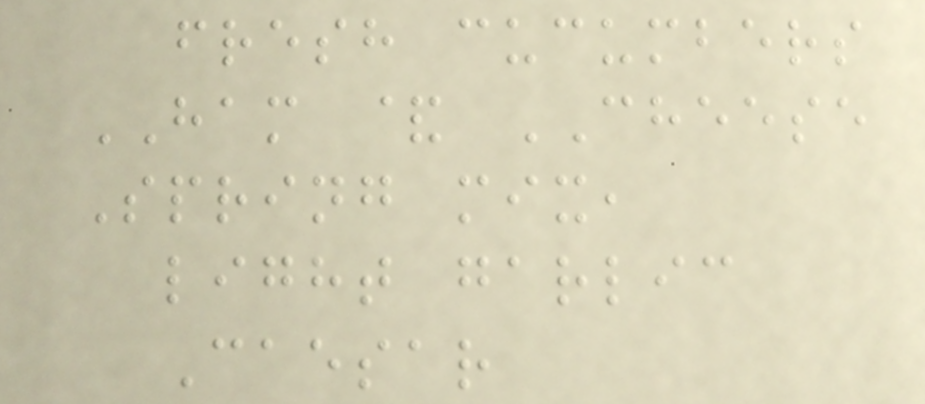fresh cucumbers
HAM & CHEESE
Spring mix,
light garlic
Caesar
